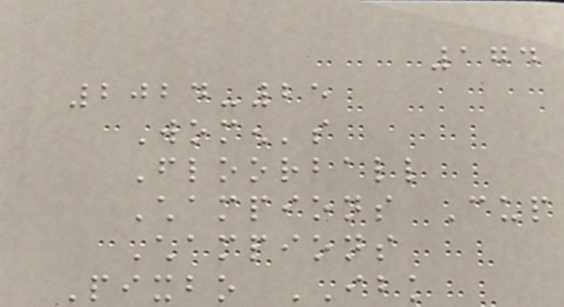174
2024-25
Women's
Floorball
Champions Cup
Champions
Pixbo IBK
